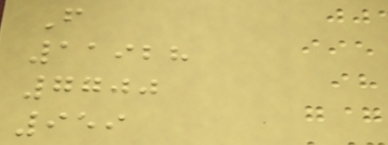F
11928
7700
959
